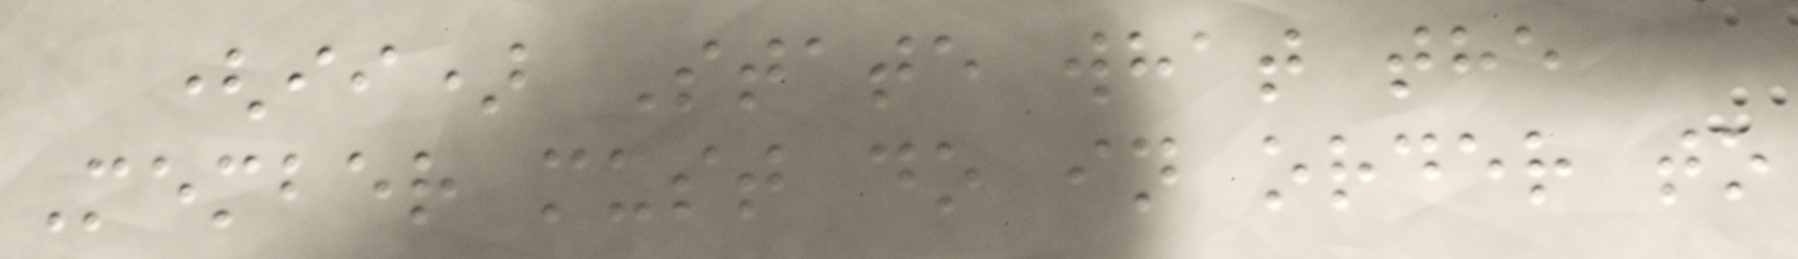(ii) State what the
Member must do in order to
